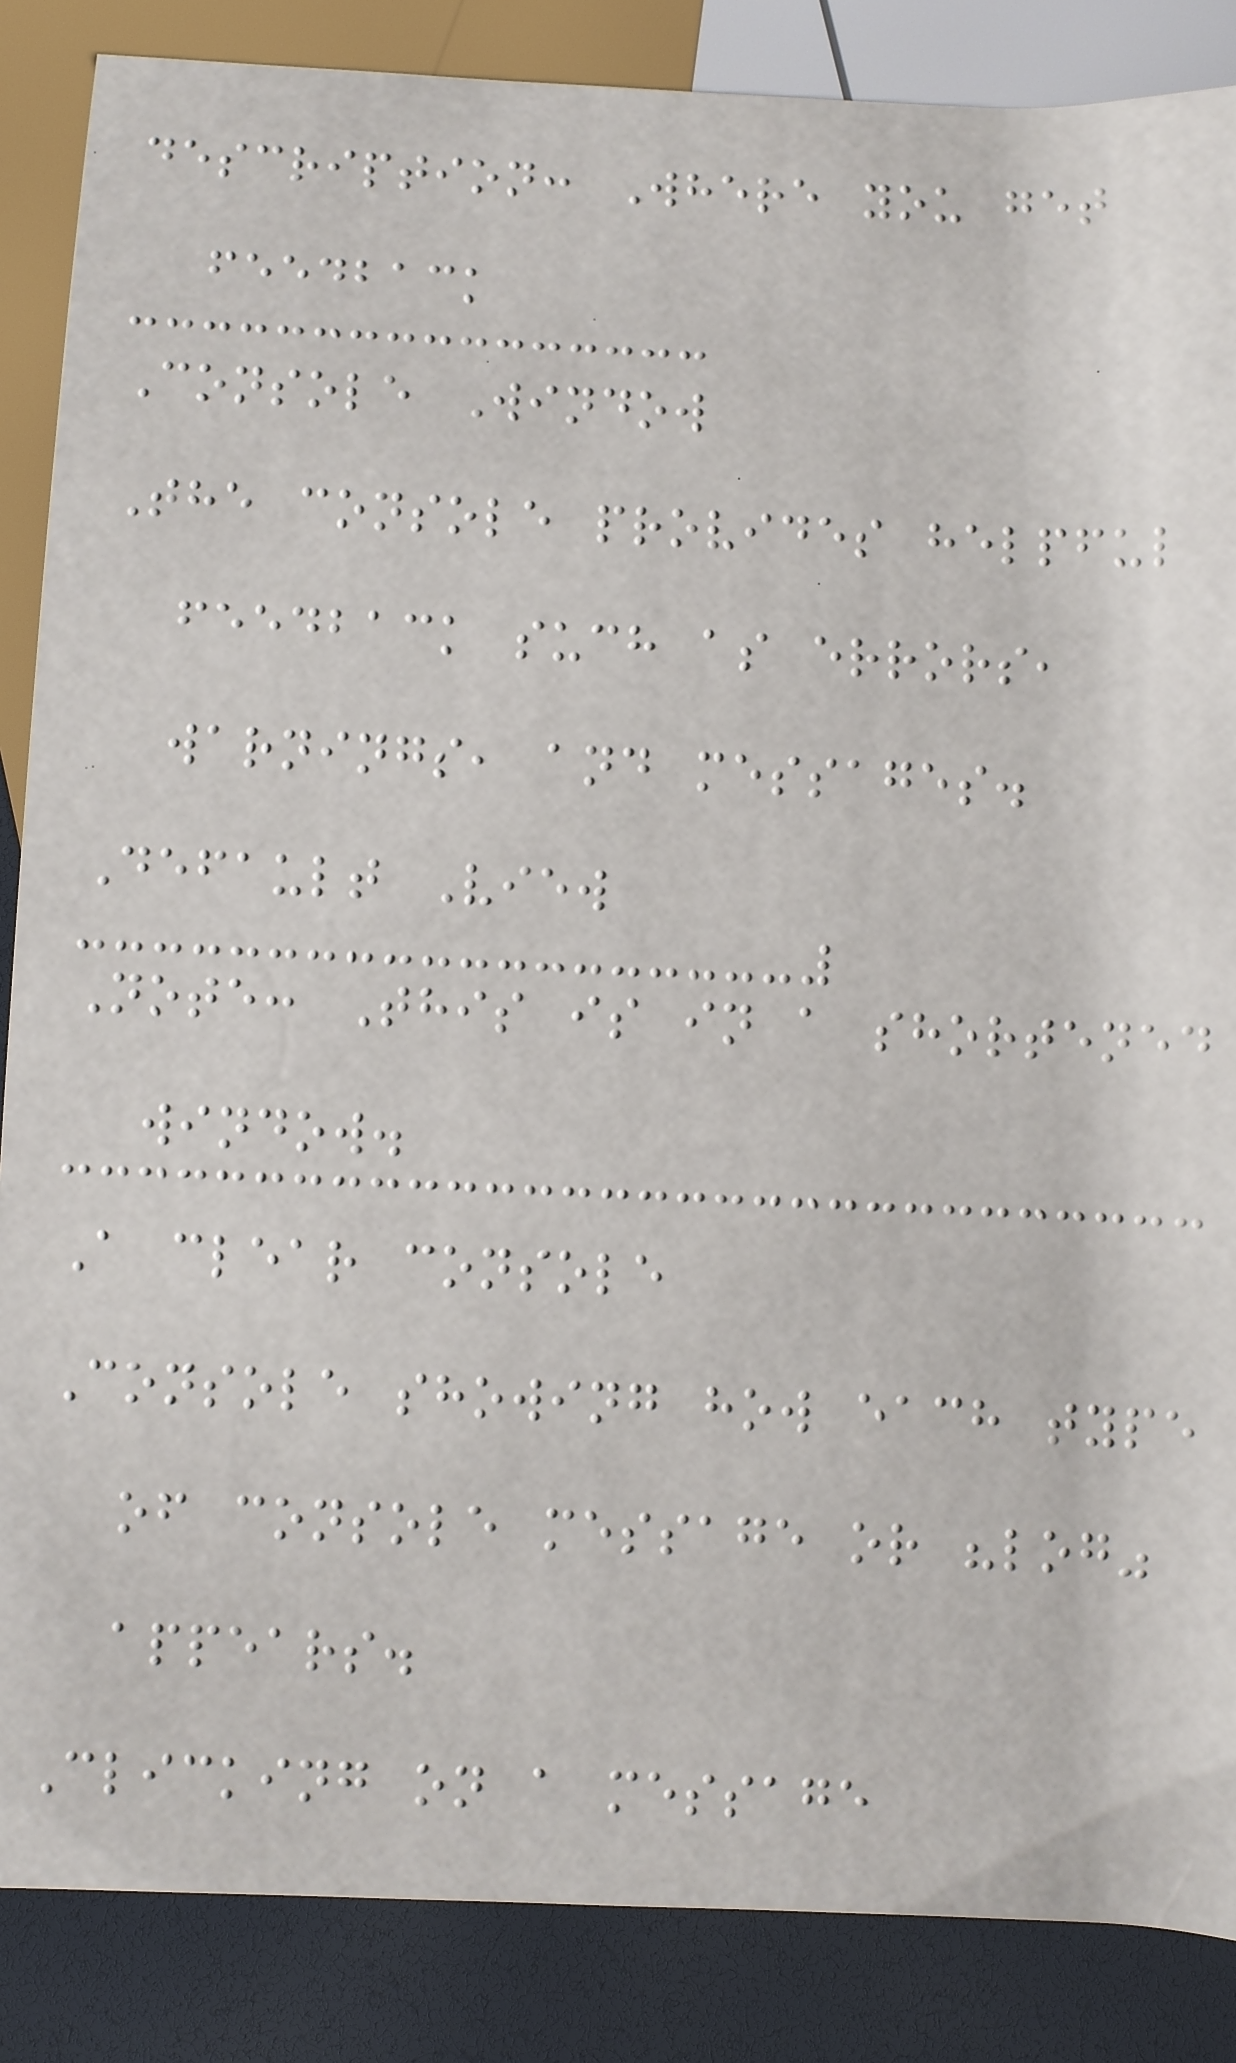description: Where you get
feedback
Console Window
The console provides helpful
feedback such as errors,
warnings, and messages.
Default View
Note: This is in a shortened
window.
A clear console
Console showing how each type
of console message or "log"
appears.
Clicking on a message
